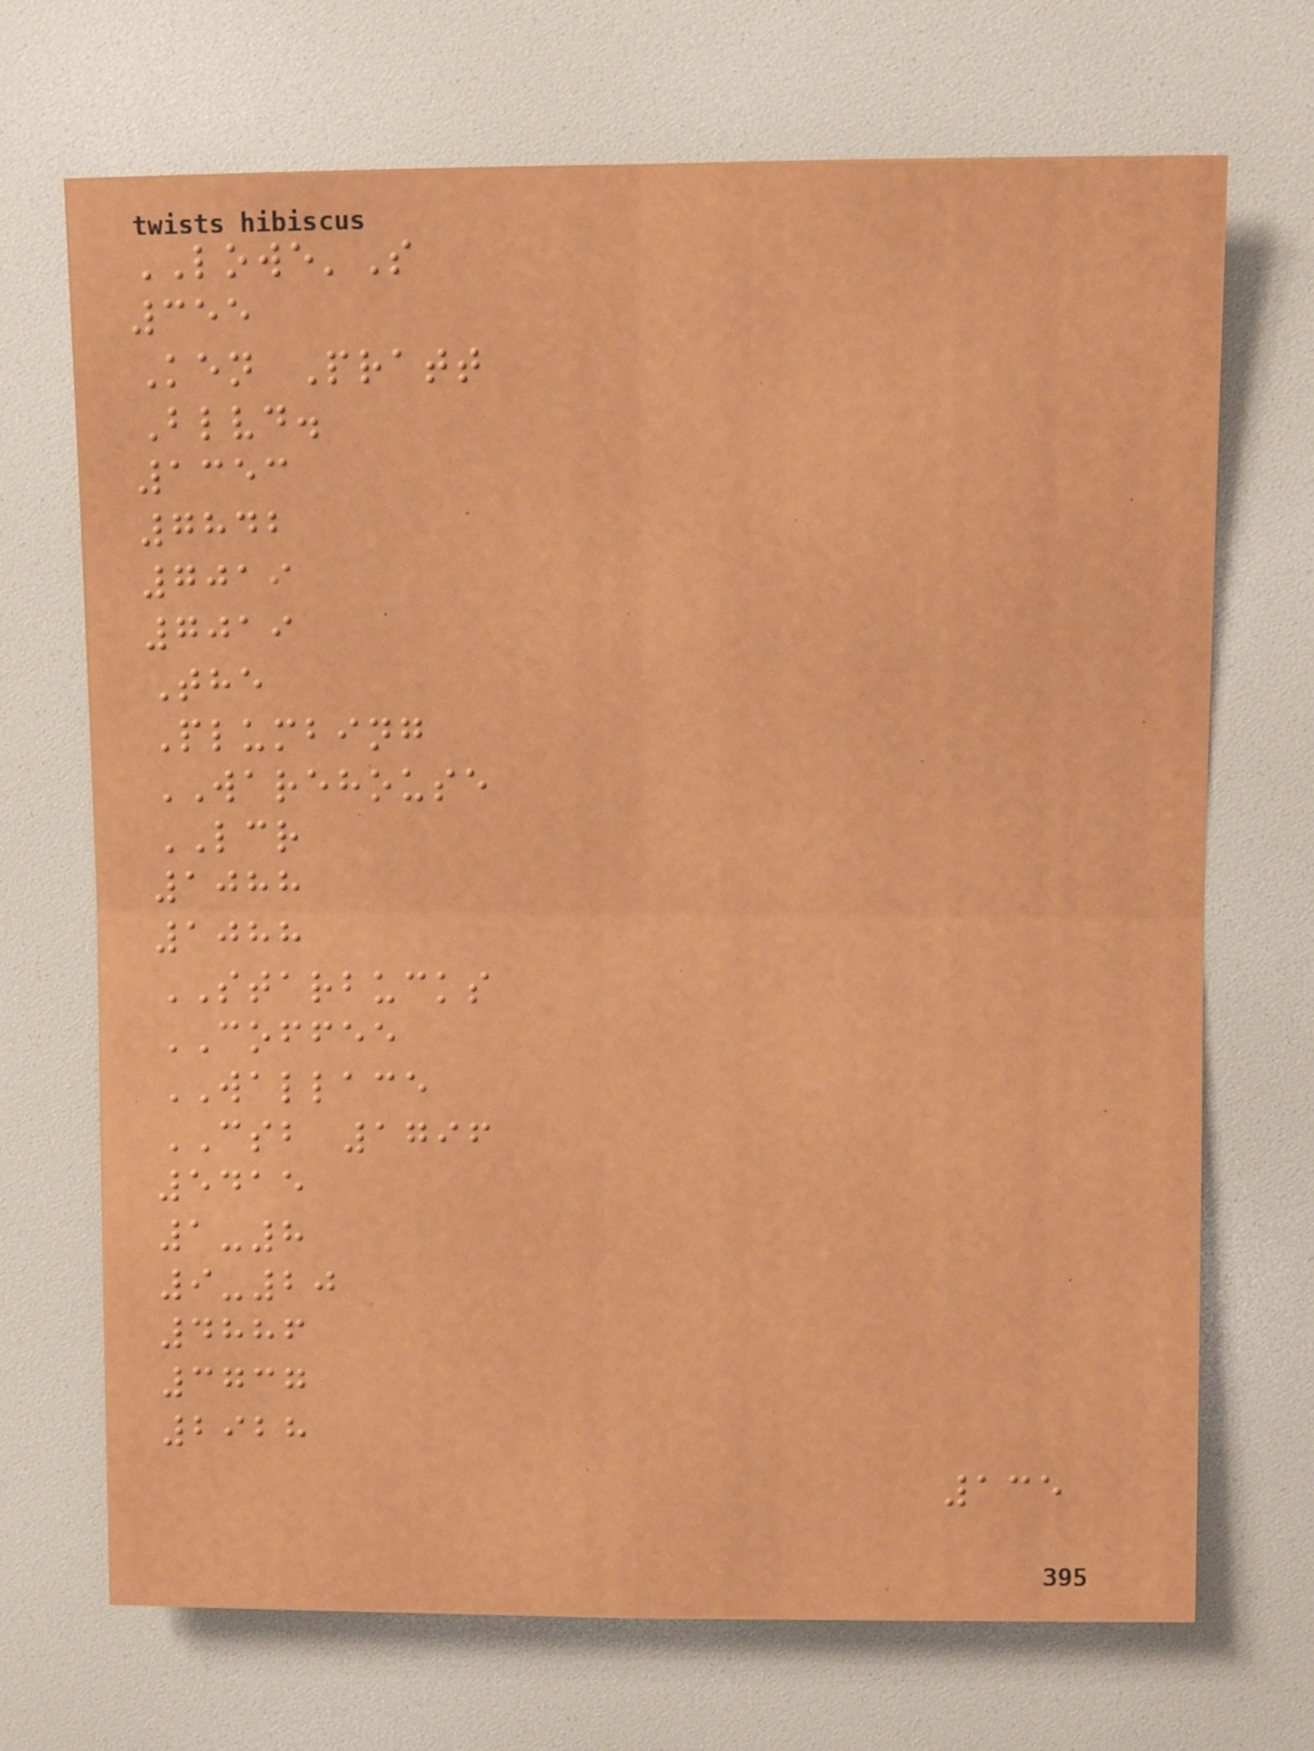LOWE'S
355
Ken Pratt
Blvd.
1353
7842
7019
7019
The
Plumbing
WAREHOUSE
LCR
1088
1088
STARBUCKS
COFFEE
WALLACE
CSB 1796
5415
1-8
9-20
4886
3737
2928
135
